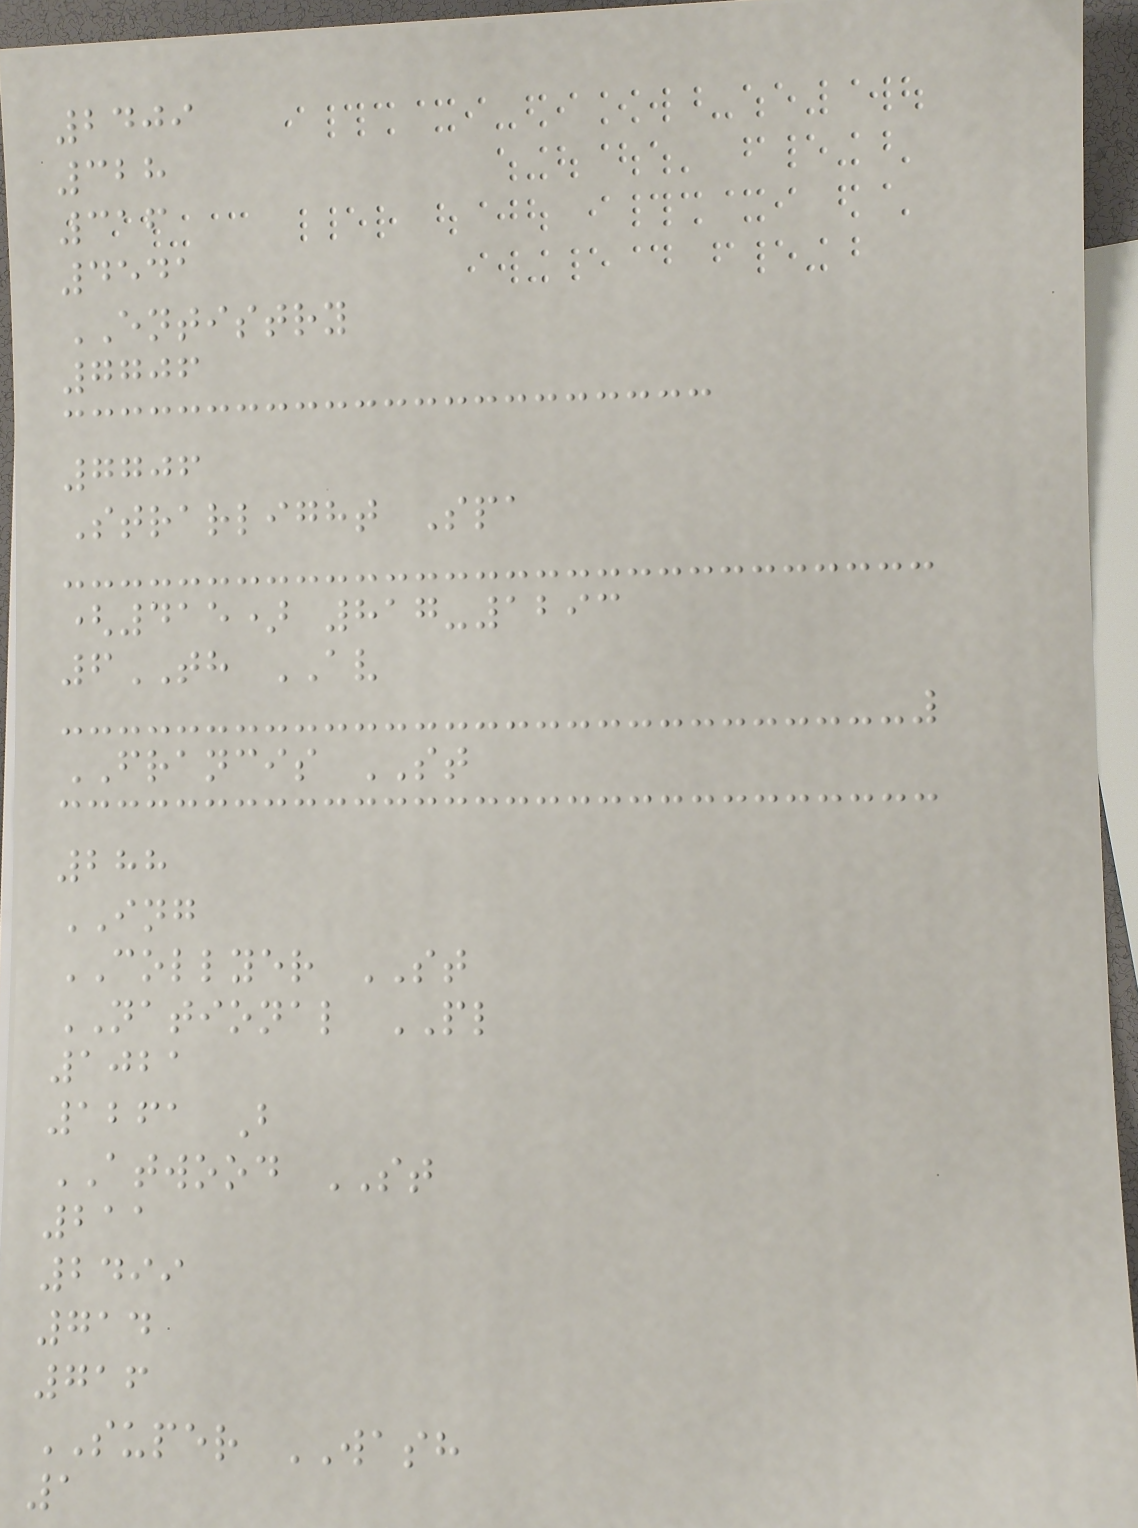2409
328
316
4541
ENTISTRY
7706
7706
Strarlight Spa
(415) 817-1293
6TH AV
FRANCIS ST
288
ING
COLLYER ST
NATIONAL PL
1021
1261 B
ATWOOD ST
211
2499
714
716
SUPER WASH
1
